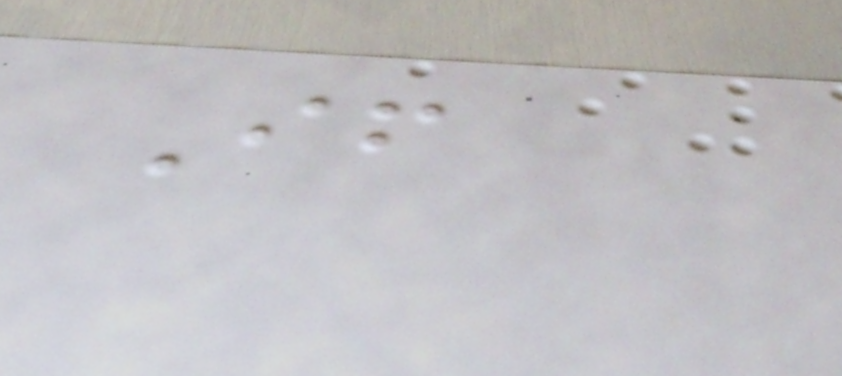If
